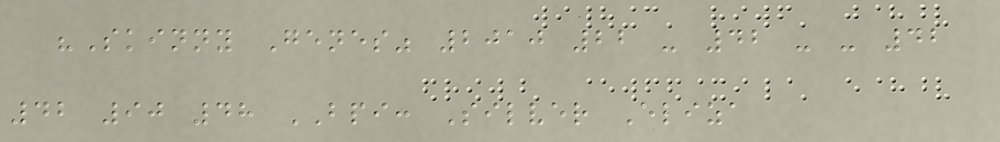"Skinny Genes" 2010 22 - 42 - - 42
42 90 48 BPI: Silver Eliza
